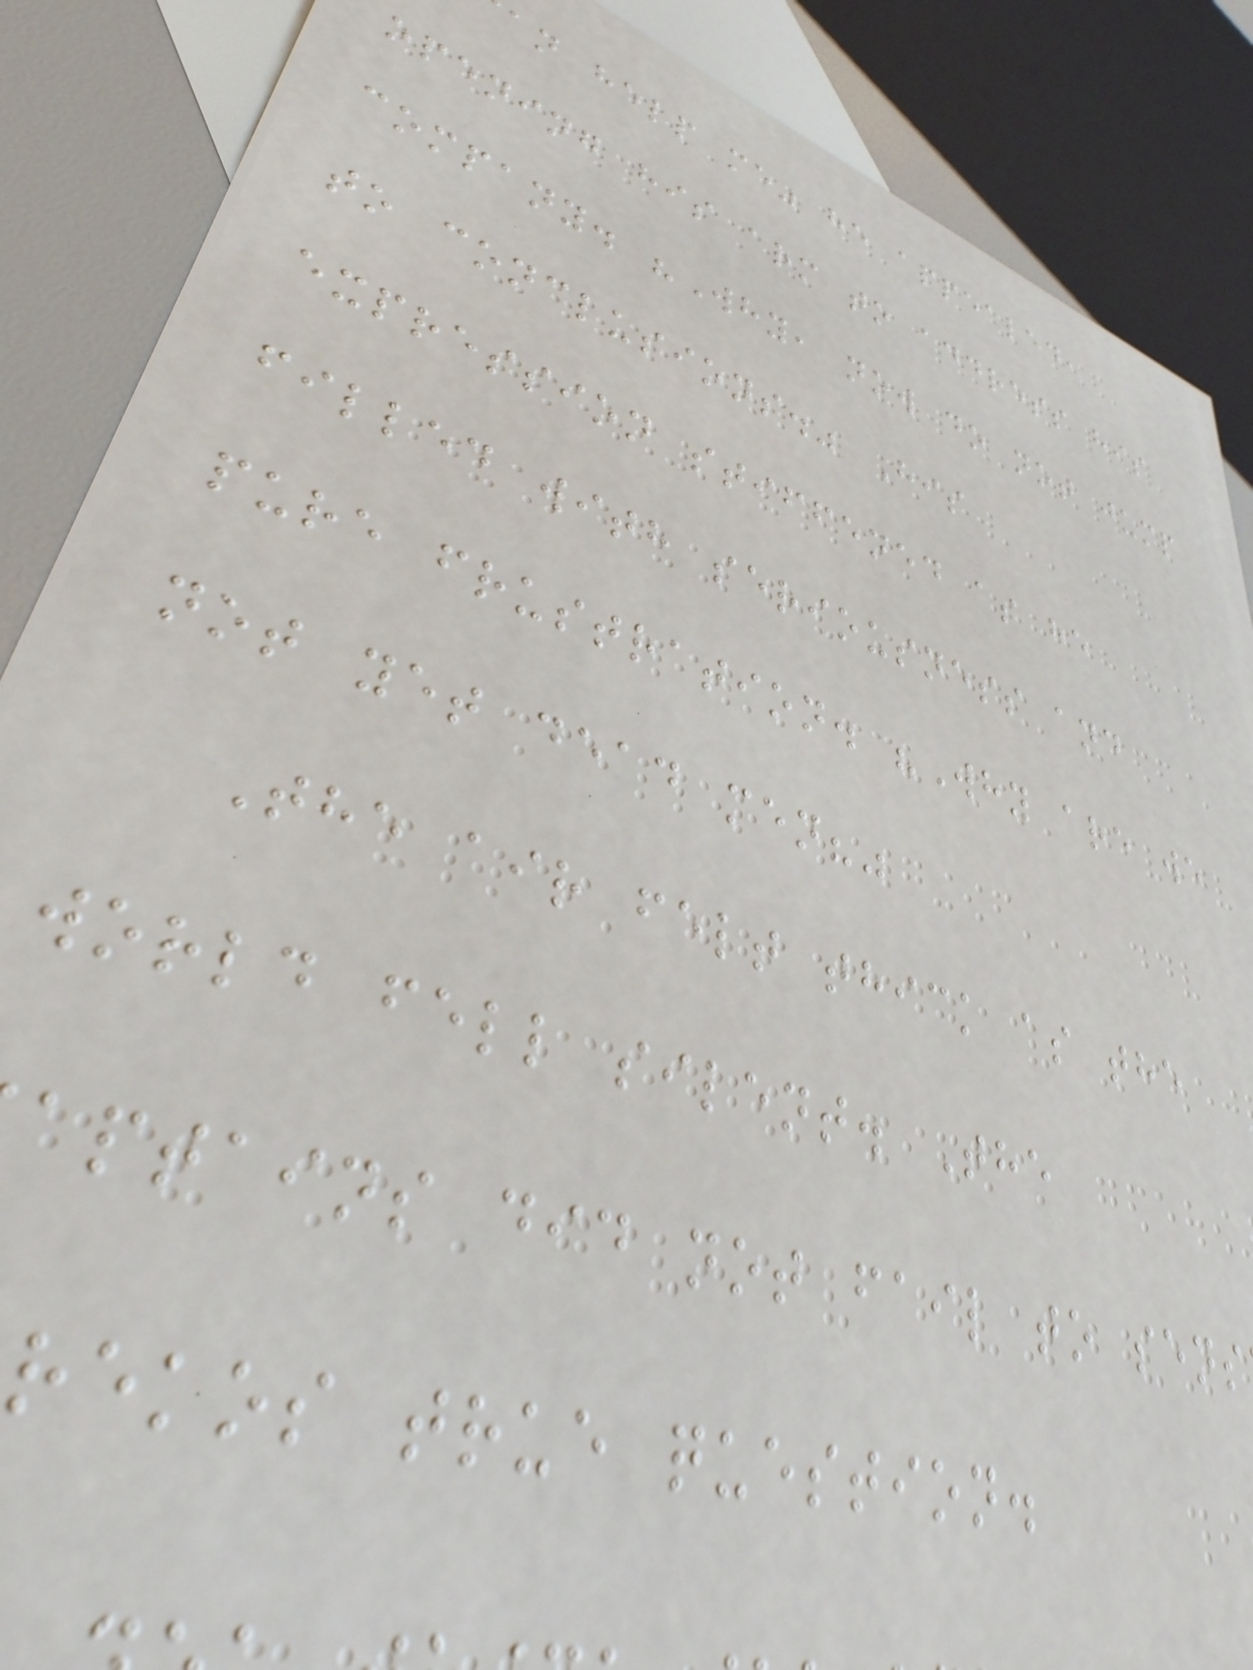an help me" he appealed,
opening his arm to address his
company. "Why, now do not jump
to conclusions." His
expression stiffened as he
filled with seriousness and
pure frustration. "Why are we
not yet dead men?"
The air felt thick as the
world fell silent. The
aptains did not fail to sens
rekos true question.
